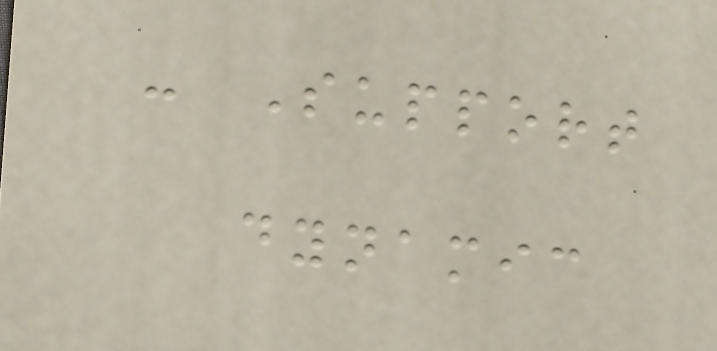- Support
dynamic
